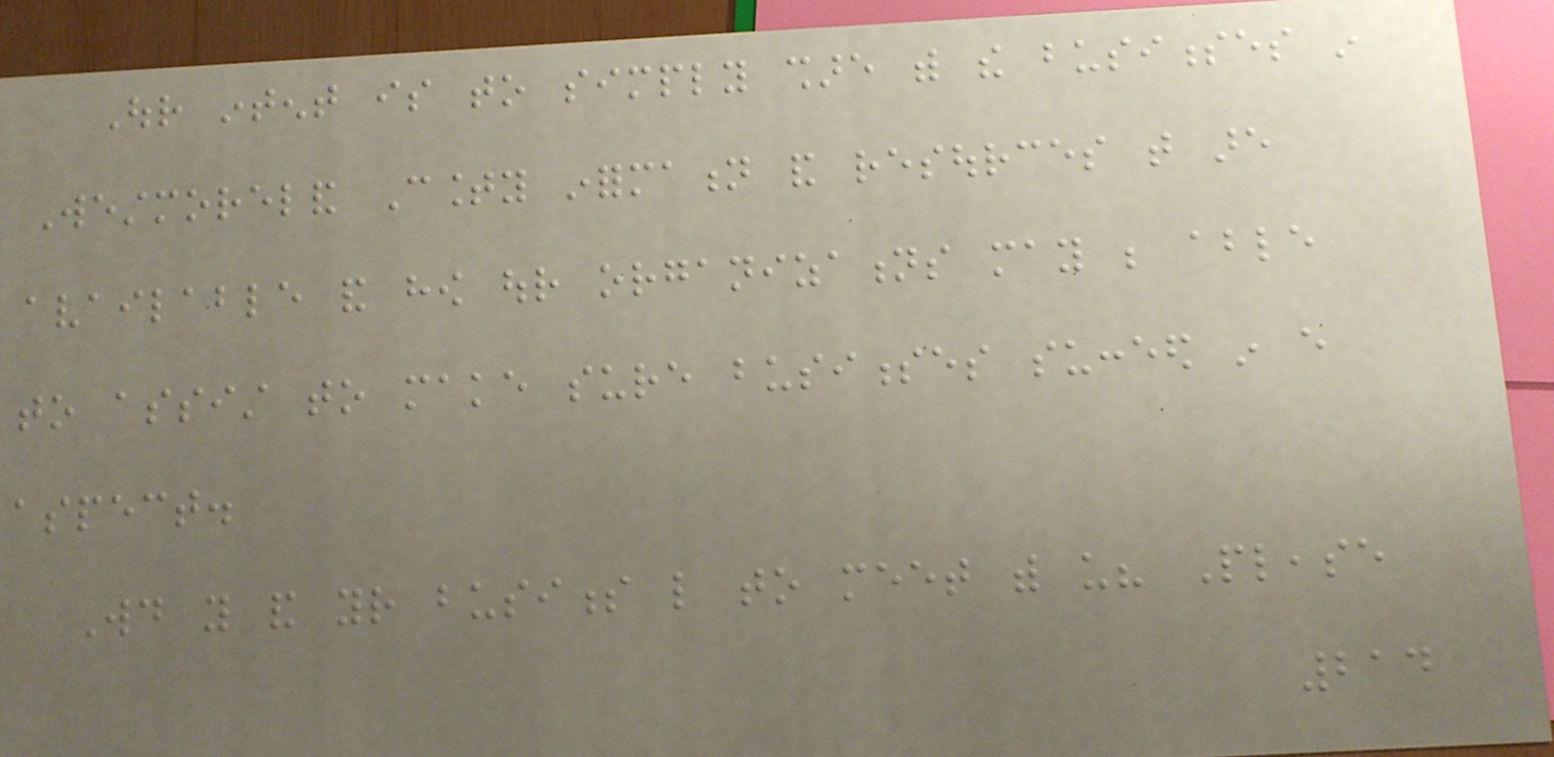Our intent is to simply share with the businesses in
Westmoreland County information and resources that are
available and how our organizations may be able
to assist to make sure businesses succeed in every
aspect.
Would you and your business like to meet with us? Please
214
